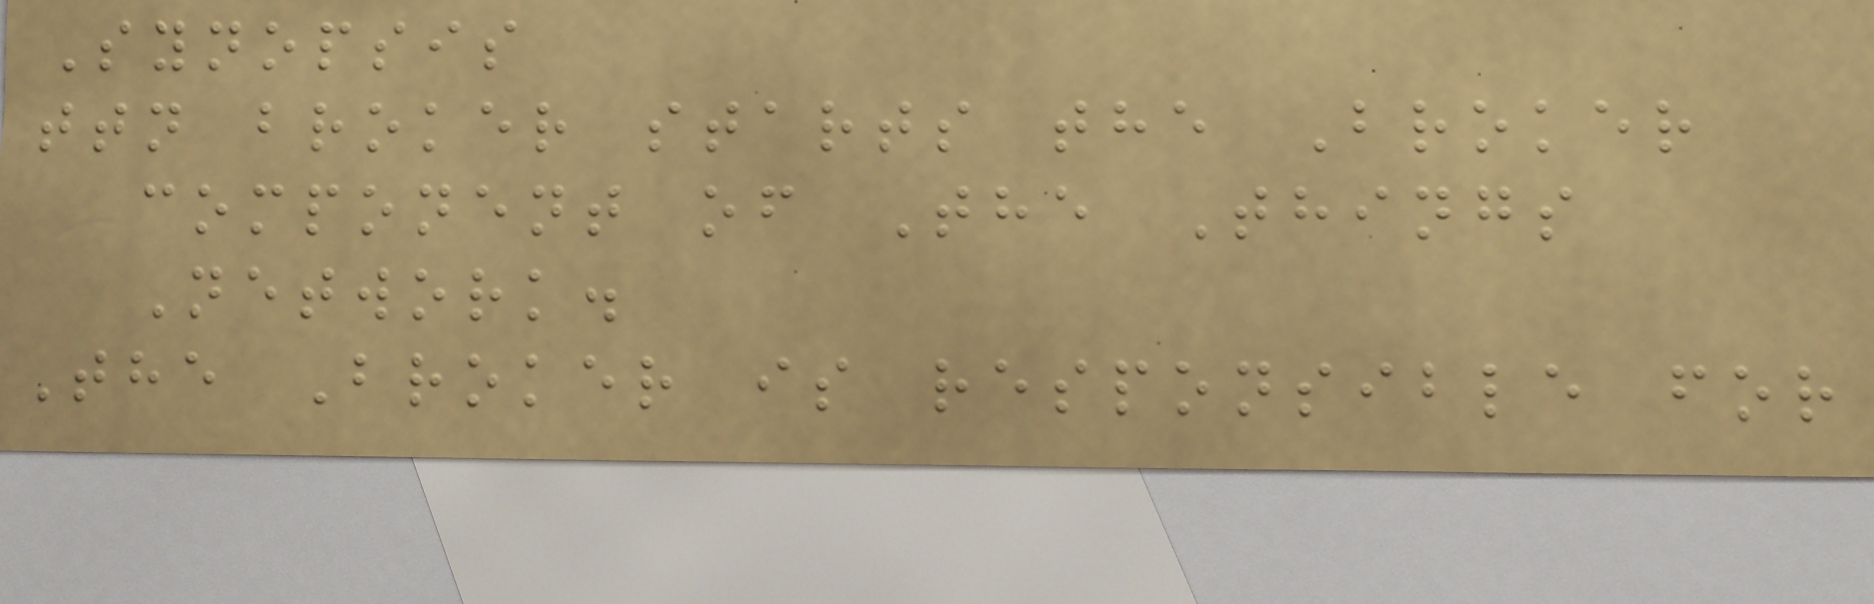Synopsis
ttn broker starts the Broker
component of The Things
Network.
The Broker is responsible for
